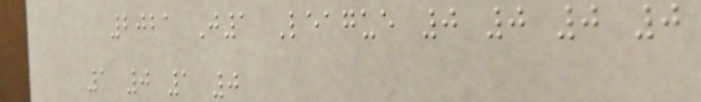2021 J1 League 0 0 0 0
1 0 1 0
